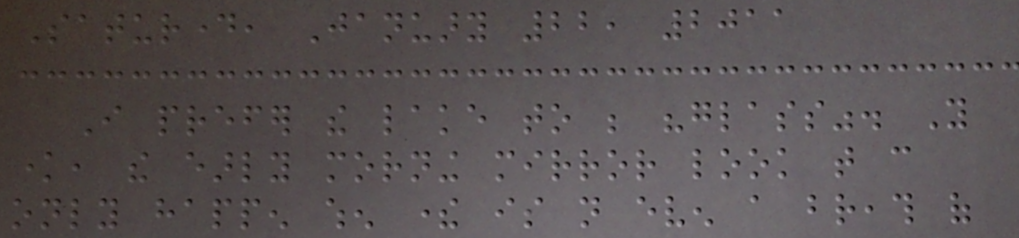Saturday, January 22, 2011
I prefer the lake to be "glass". You
know, the early morning mirror look that can
only happen when there is not even a breath of
